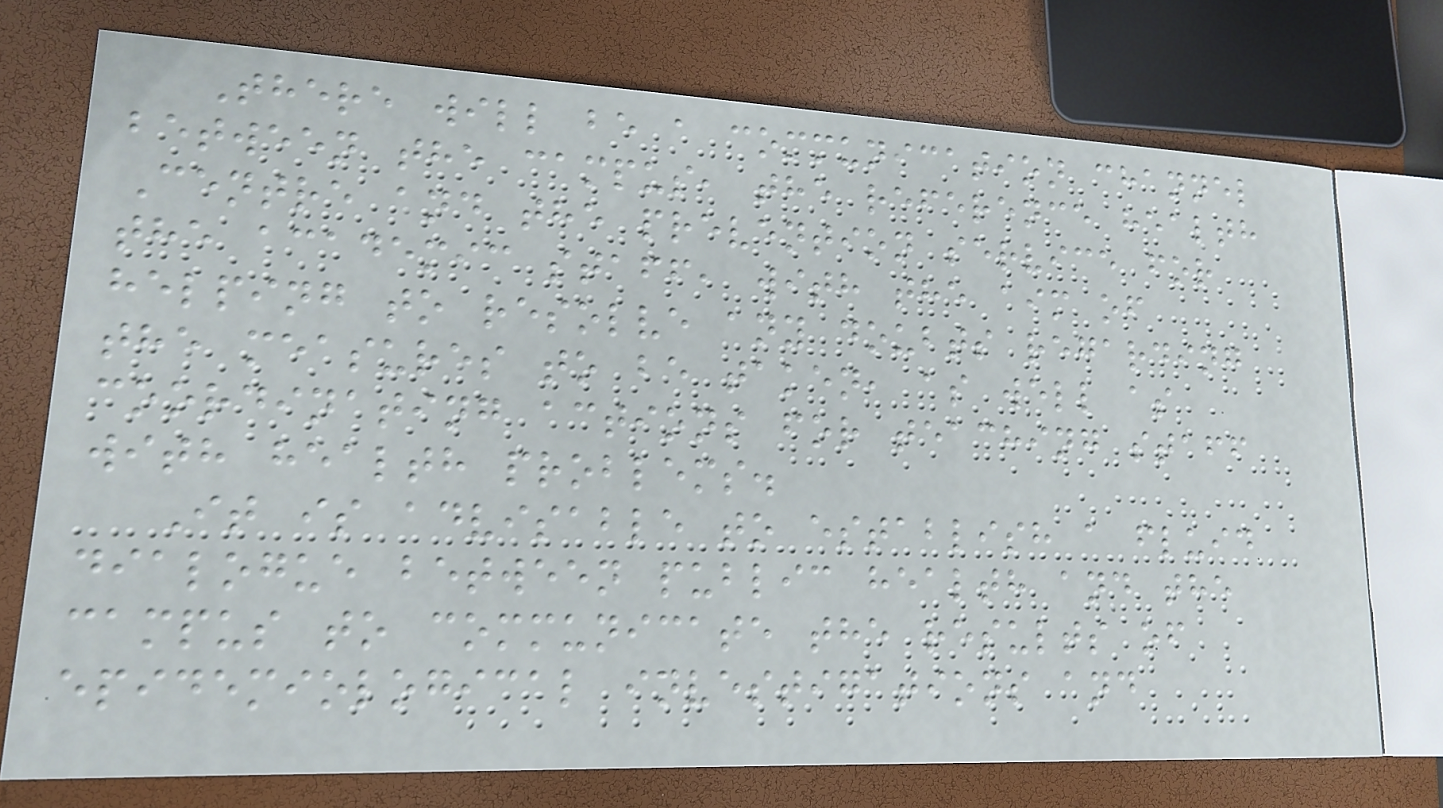There will be a communication channel
between the campus, the reference health
Centre and the prevention service for
the academic staff, with the aim of
helping to resolve any doubts regarding
the measures to be taken, as well as
coordinating actions for teaching staff
with health problems.
It is advisable to establish a fluid
dialogue between public health and the
campus to communicate the results of
epidemiological investigations and
